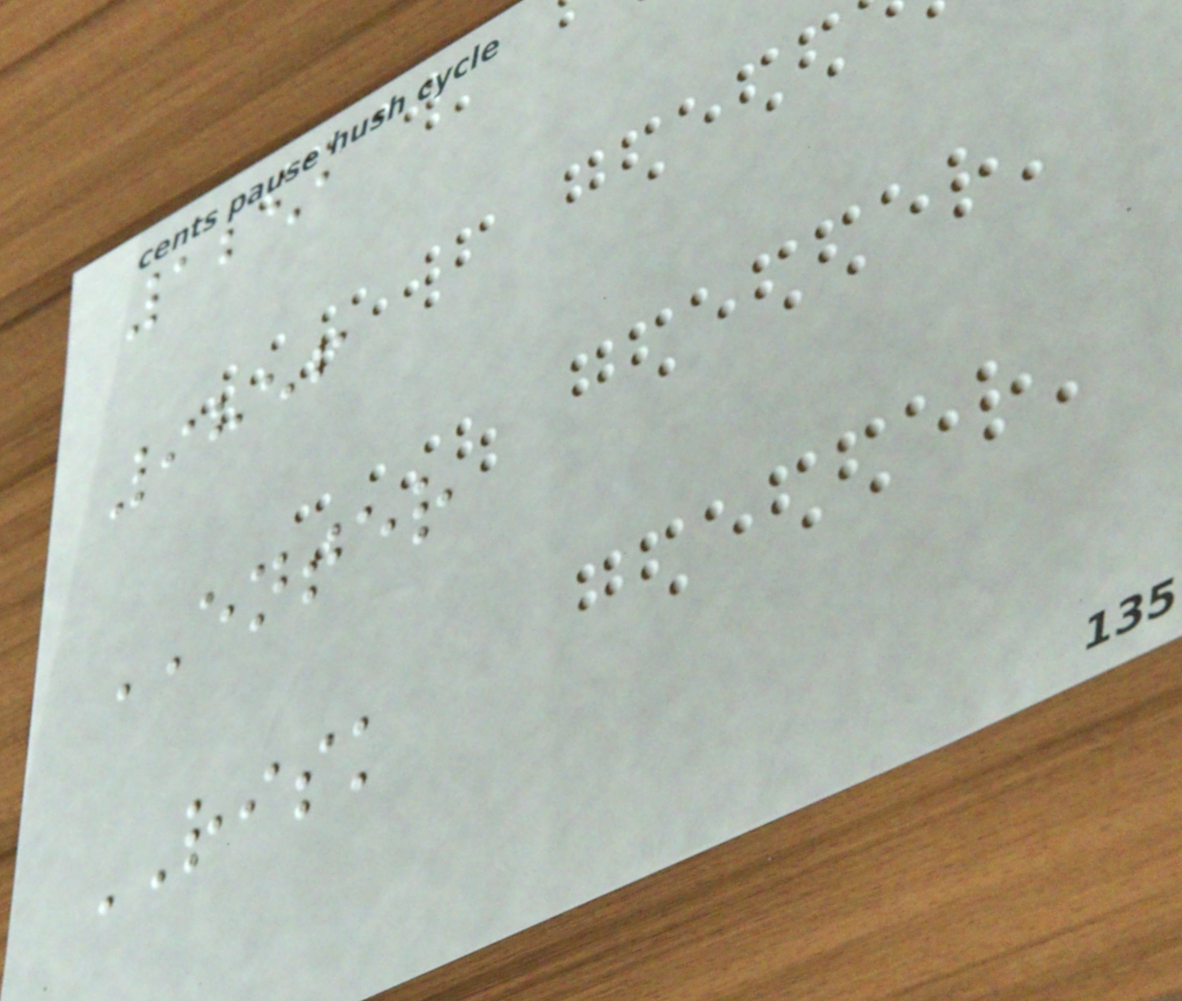1251
9856
ENTER
RISK
